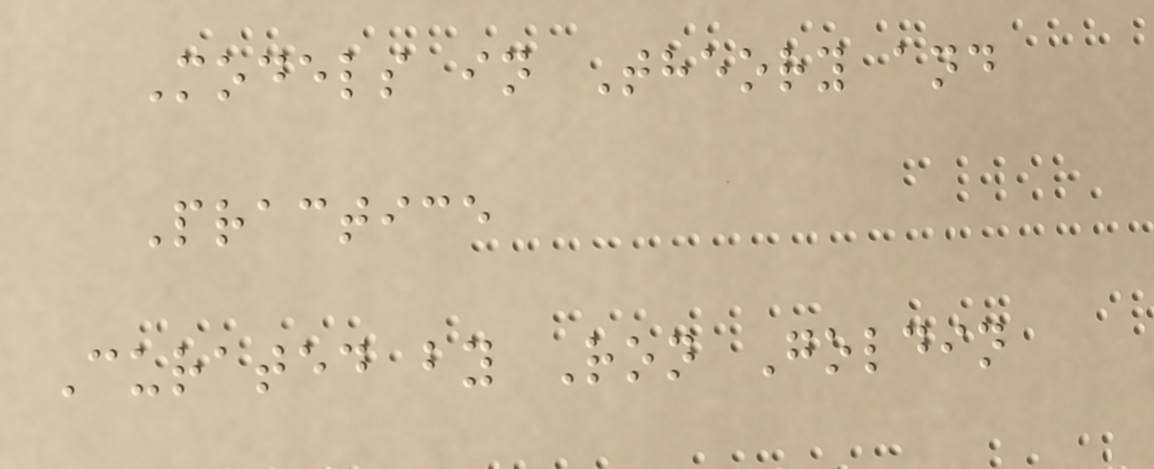Models in Theory and
Practice
Curated by Ron Goldin
